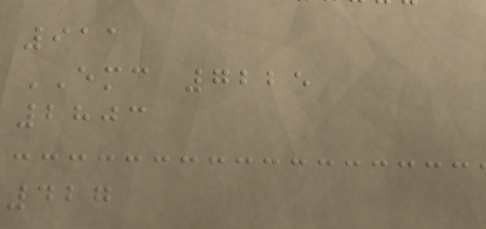911
EMC 7225
2803
427
